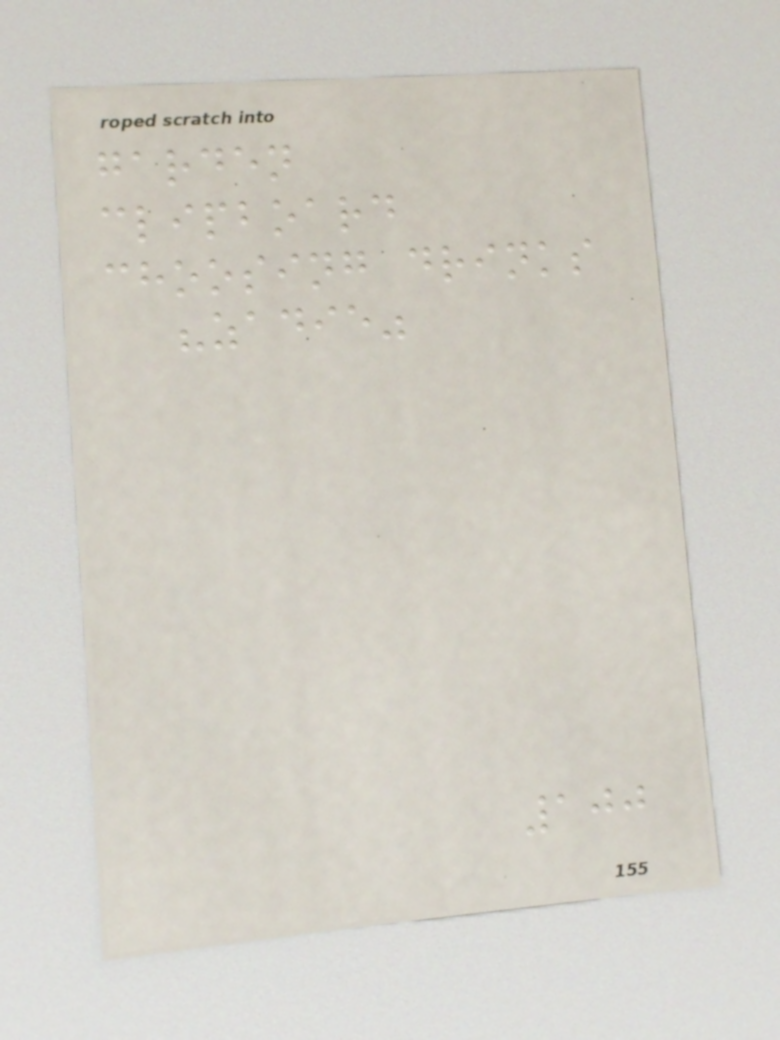garden
clipboard
choosing drinks
"zadie"
100
